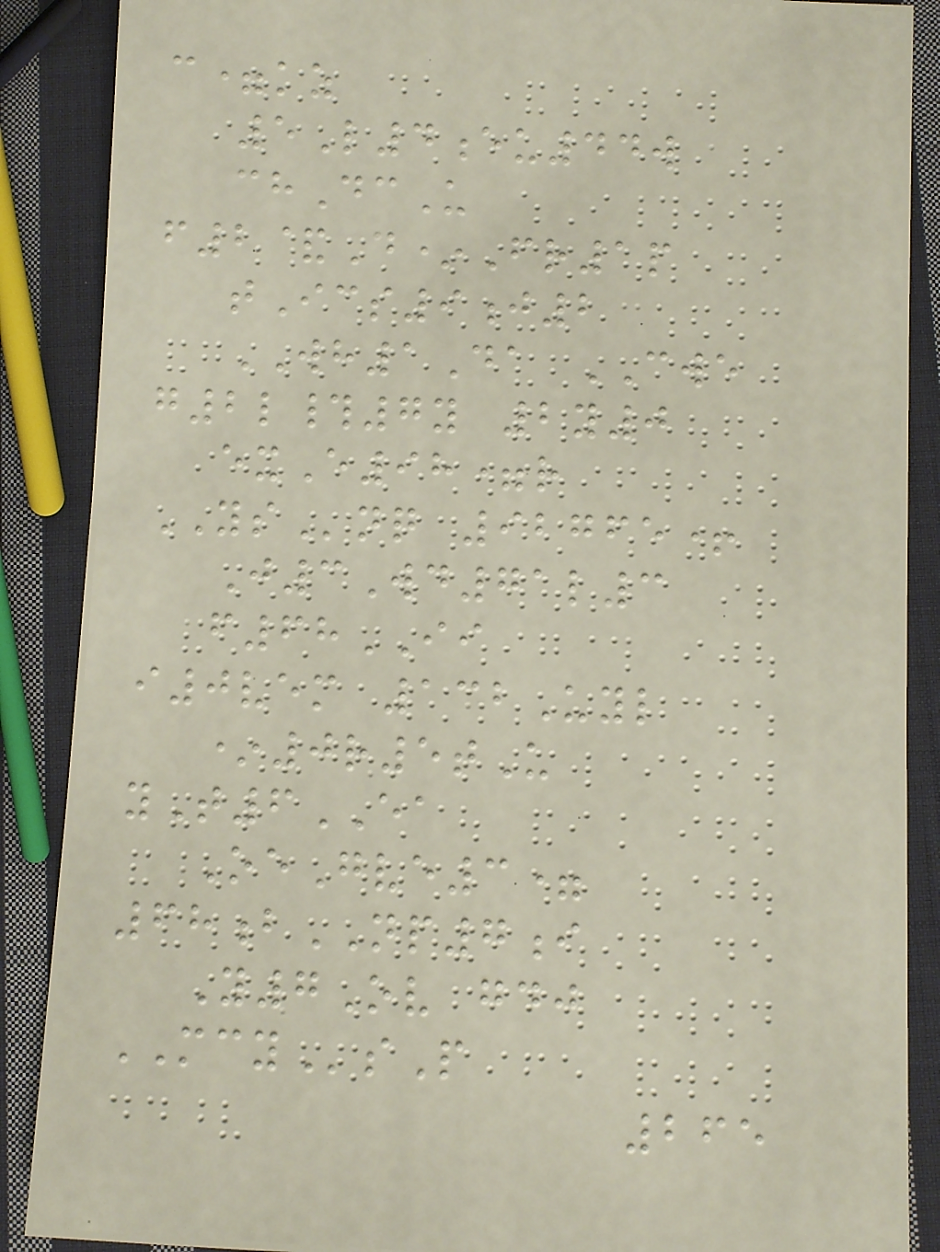c=kz
5L4eu44w
chDcU
f2&D*Fr1p
tIcs9j2
WH1Da CWE
g2l#7y 2y0
exE98=r
YSnq 92765+
J3Wd71l3
f68II
i0vem 132Uyl
*0r5tU
yT6EA
OeGve3=
68bNP7i
Y7Ov gdj
MCYsP
265
